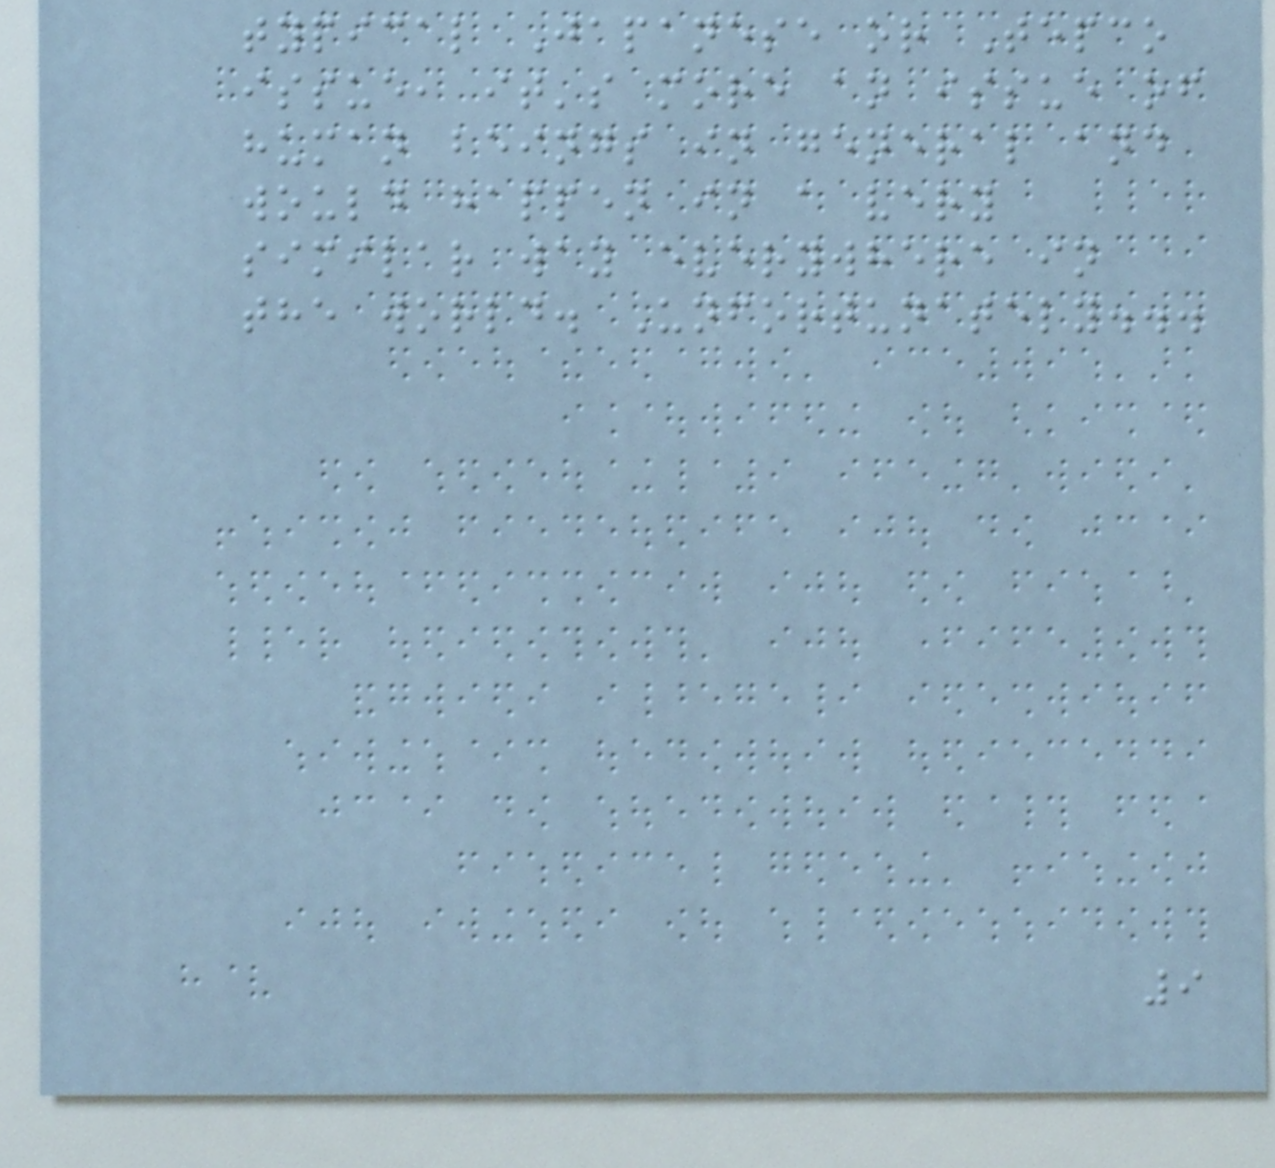typical Japanese or Tepco
issue, it's more an issue of
human beings in general and
would happen in a very
similar way everywhere in
the world. Unfortunately...
9
